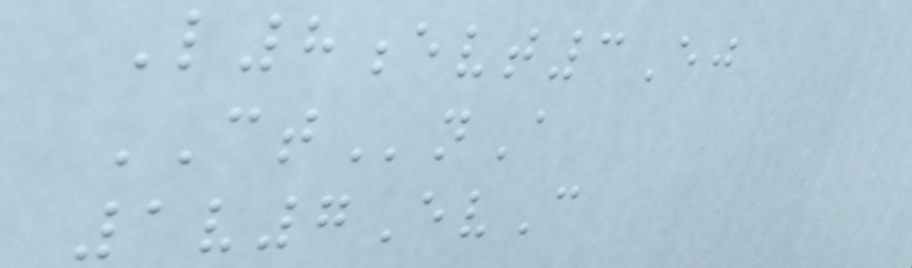L8evt3Ej
CTnA
1v7EvC
